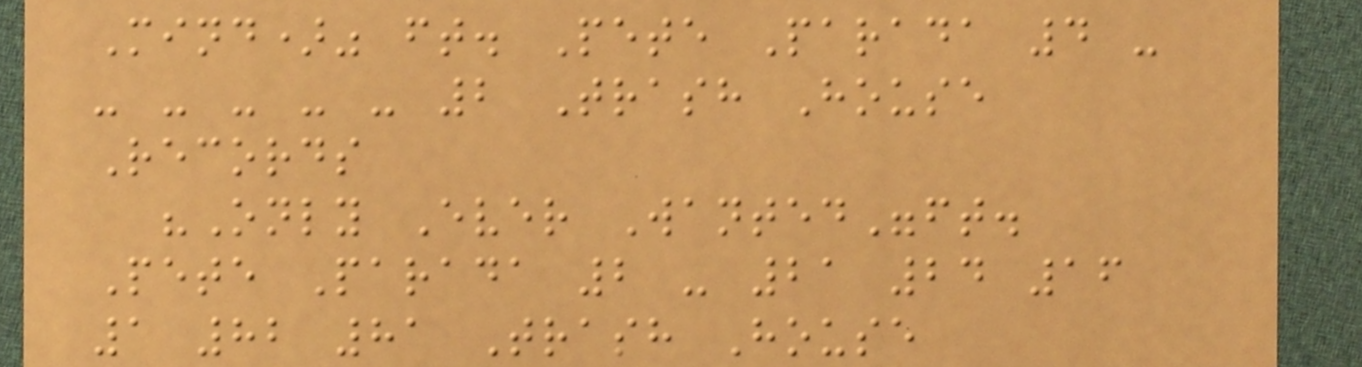Mind)" ft. Pete Parada 4 -
- - - - - 2 Trash House
Records
"Only Ever Wanted"ft.
Pete Parada 2 - 21 24 16
1 82 81 Trash House
